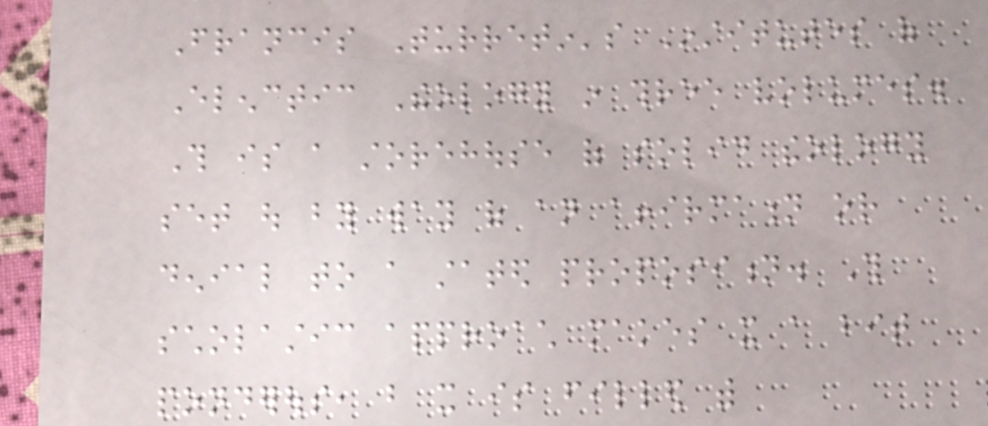Francis Turretin's Institutes of
Elenctic Theology in three volumes.
This is a storehouse of solid theology
set out by way of an affirmation or
denial to a stated proposition. This
scholastic approach makes it a bit
ponderous, but it is filled with
